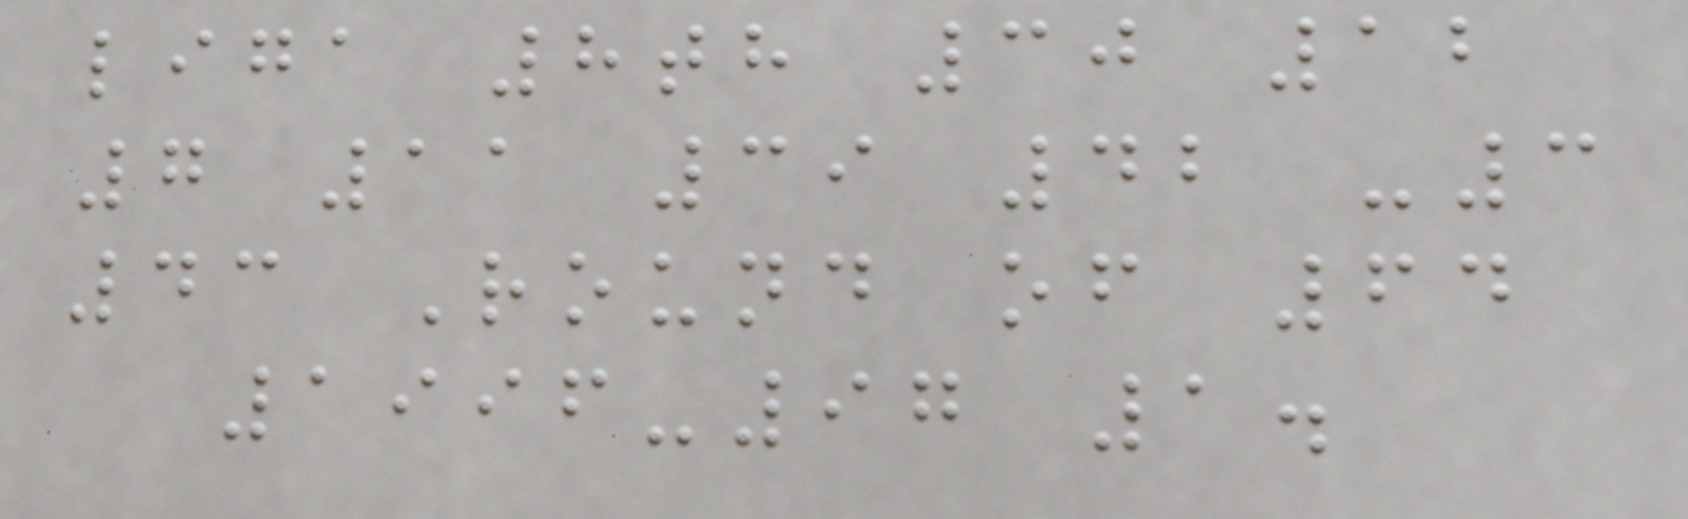liga 8th 30 12
7 11 39 42 -3
43 Round of 64
1996-97 1.
